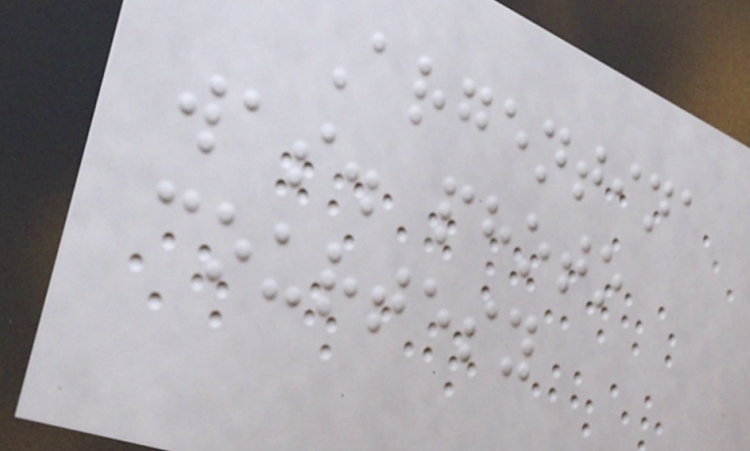Argentina
was. photo
courtesy
